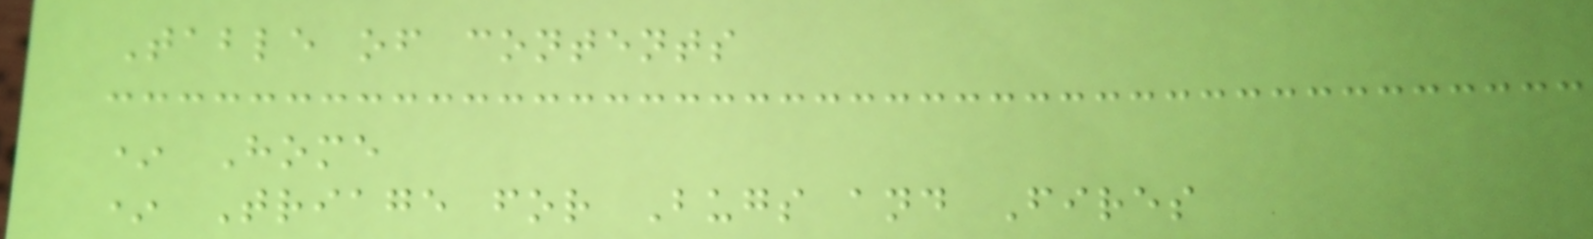Table of contents
* Home
* Triage for Bugs and Fires
